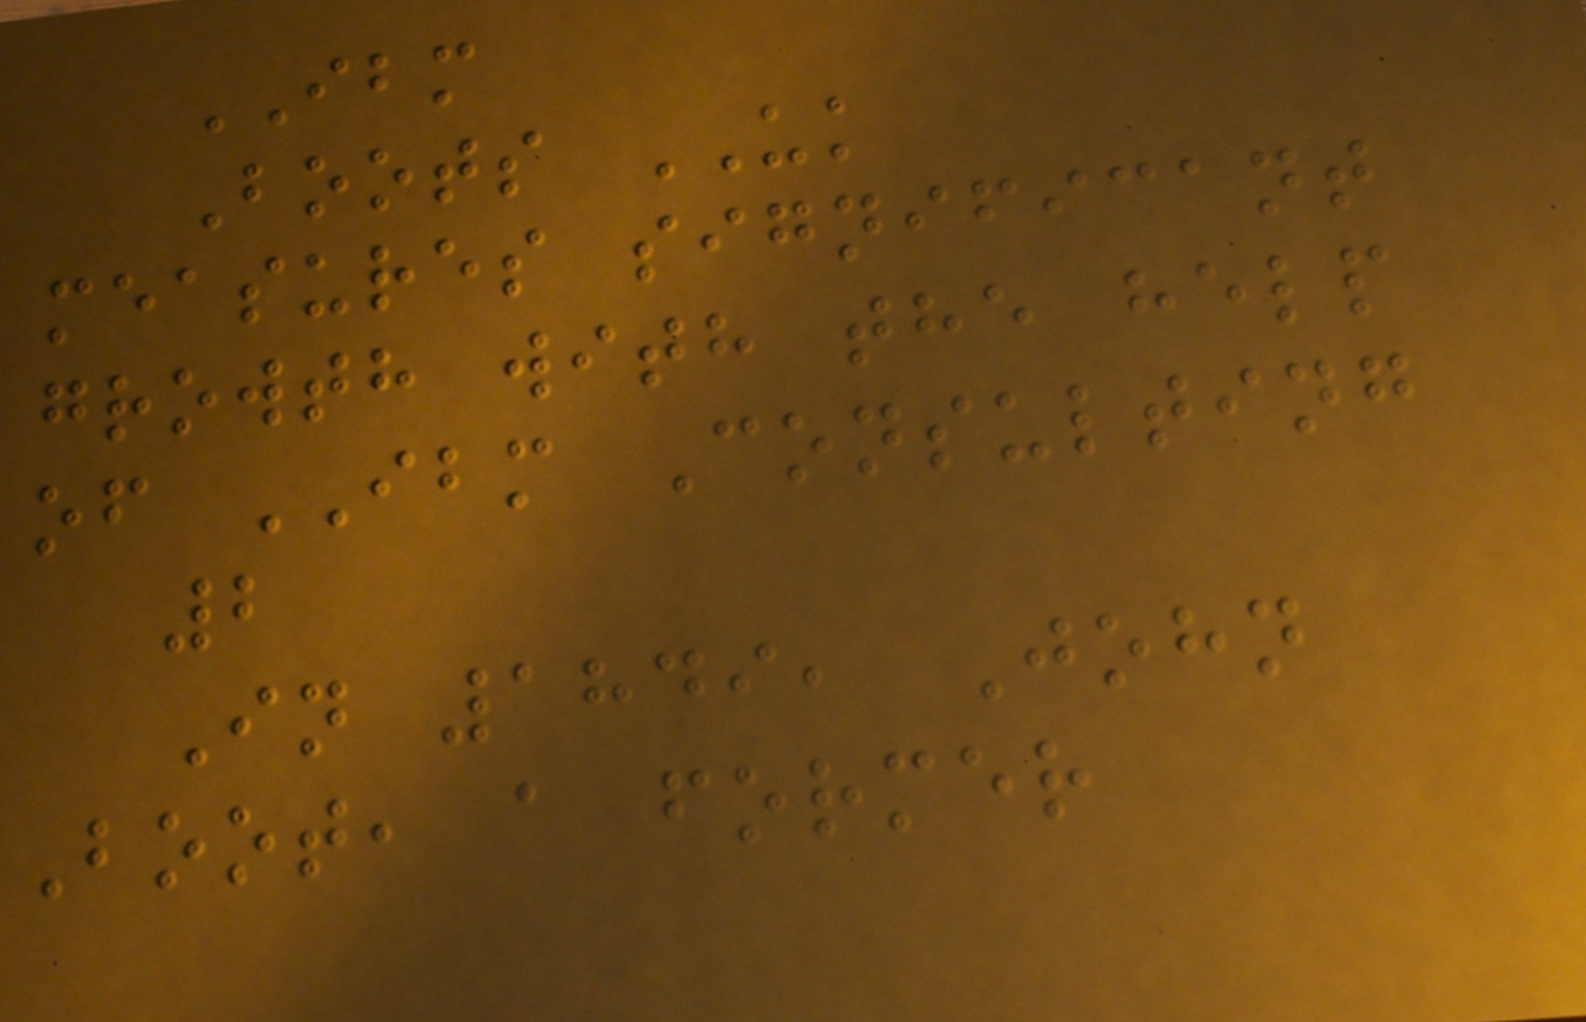IBM
Boots UK
measures significant
growth with the help
of IBM Consulting
2
In 1849, John
Boot, a former
